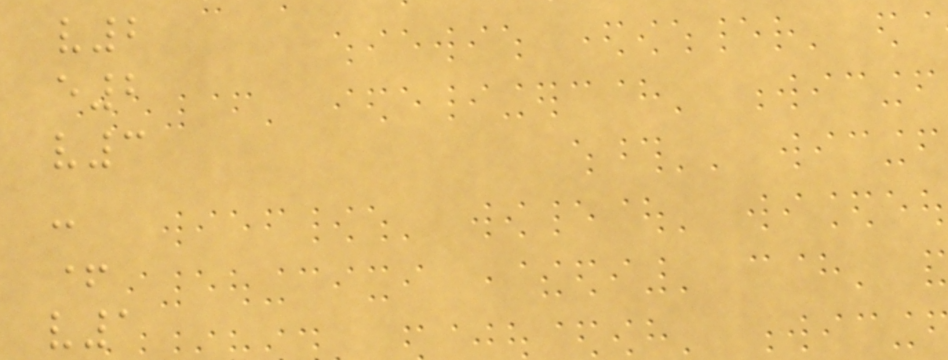v2
e2
v3
-
+
v1
